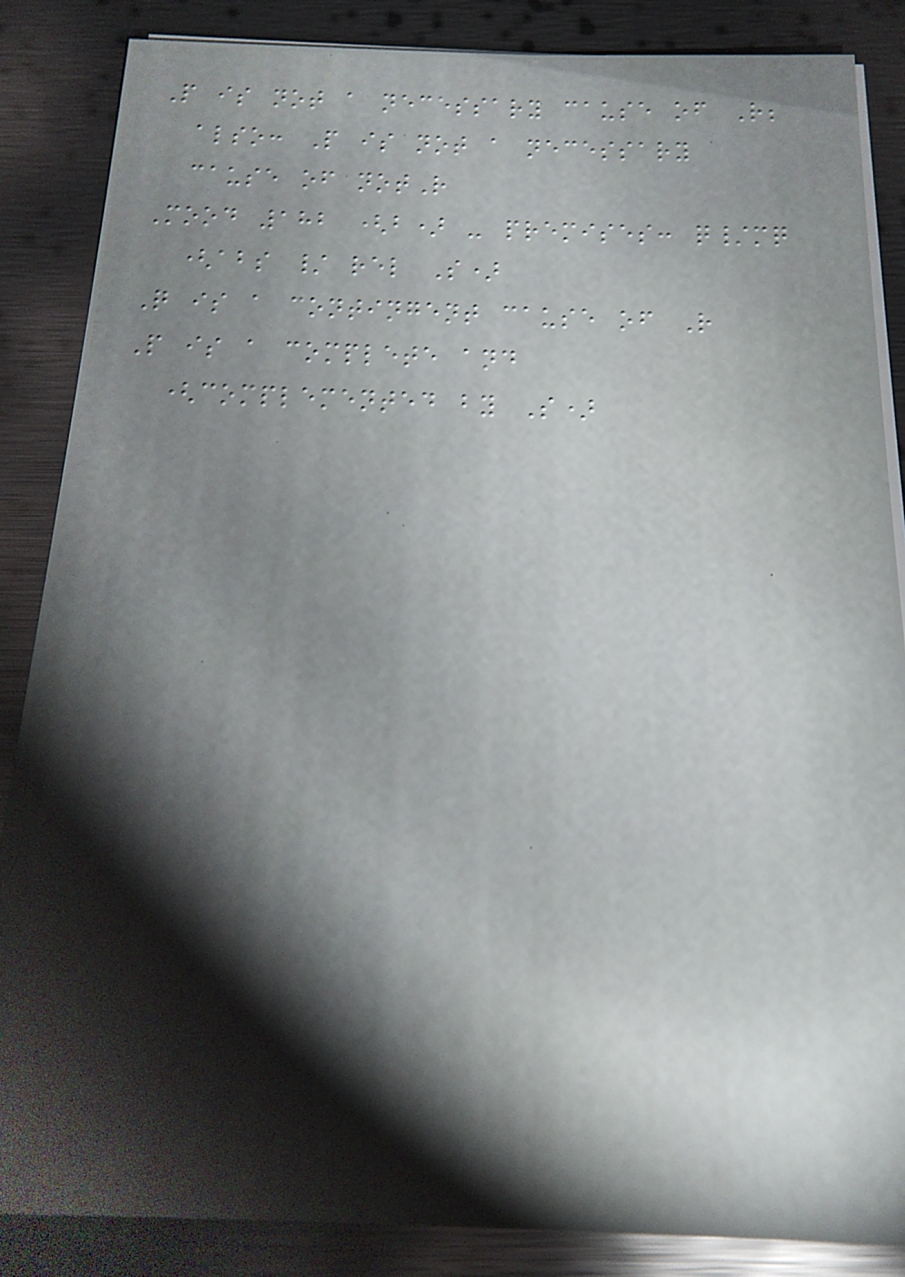P is not a necessary cause of R;
also: P is not a necessary
cause of notR
Mood 182 (b) - premises: q/mq
(abs / rel S)
Q is a contingent cause of R
P is a complete and
(complemented by S)
